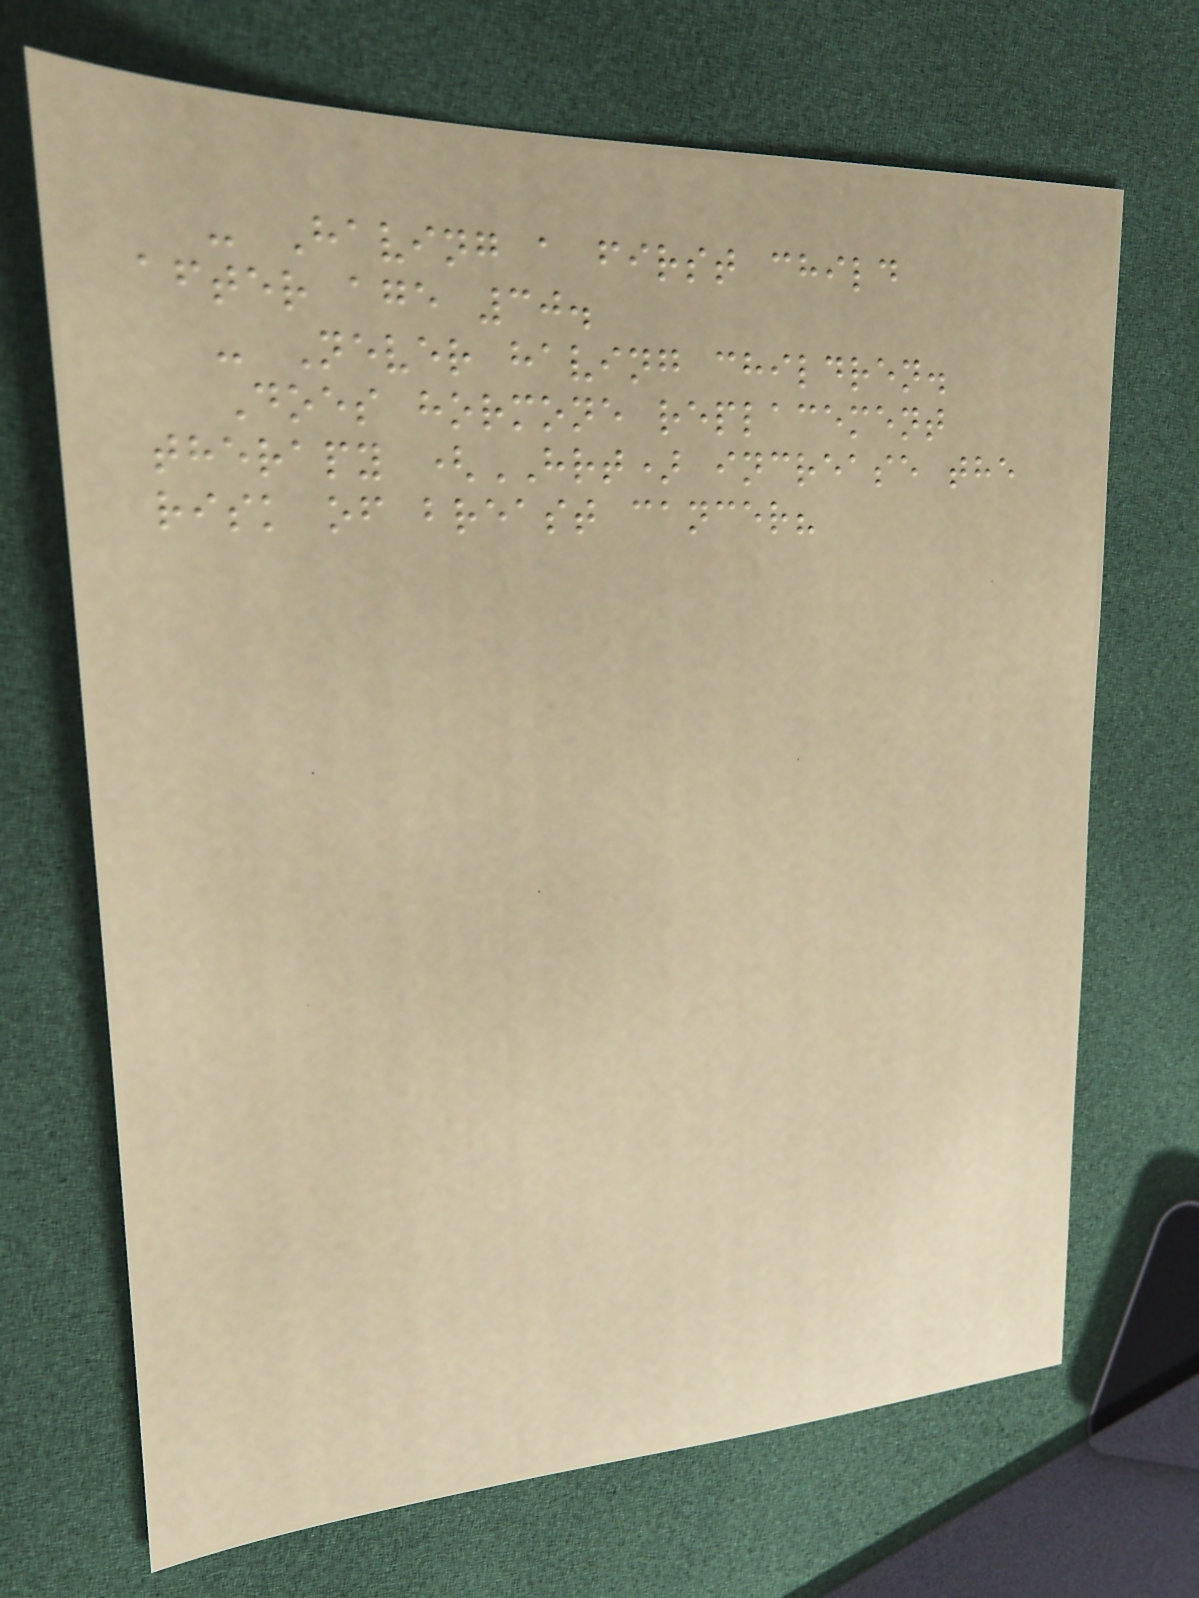- Having a first child
after age 30.
- Never having children.
Does hormone replacement
therapy (HRT) increase the
risk of breast cancer?
